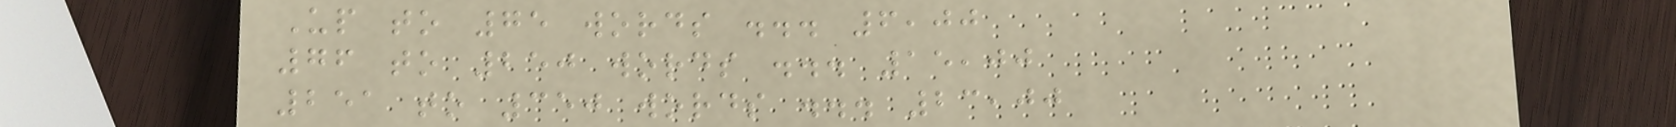Up to 75 words ... 6,00
76 to 250 words ... 15,00
251 to 350 words ... 23,00
